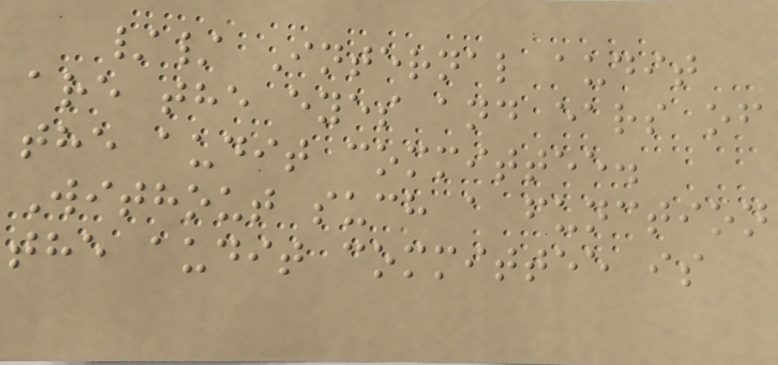// Internal audit
are the eyes and ears of
the audit committee.
Without such a function
the audit committee is
